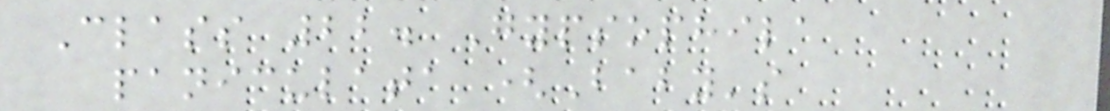Class 22. Gypsophila
paniculata (Baby's
